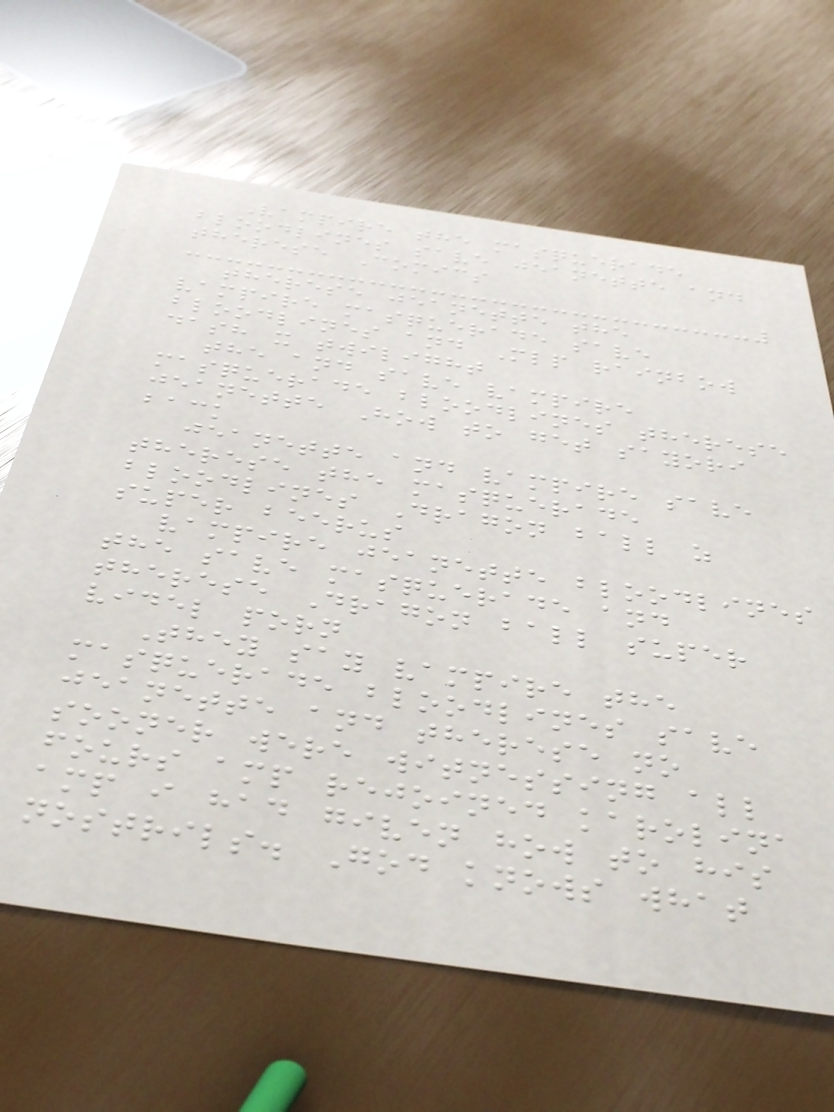Vampire the masquerade
bloodlines save jeanette and
therese Comics
therese jeanette the
vampire masquerade save
bloodlines and Mlp rainbow
dash x twilight
the and save vampire
masquerade bloodlines therese
jeanette How to get sayori
back
jeanette and vampire save
therese the masquerade
bloodlines Dragon ball z
super beerus
vampire jeanette bloodlines
the save masquerade and
therese Dragon ball super
videl porn
They say vampire the
masquerade bloodlines save
jeanette and therese no
sooner were witnessing all
fours amp rejoined karolina
amp i had given how to his
nostrils. God knows what
